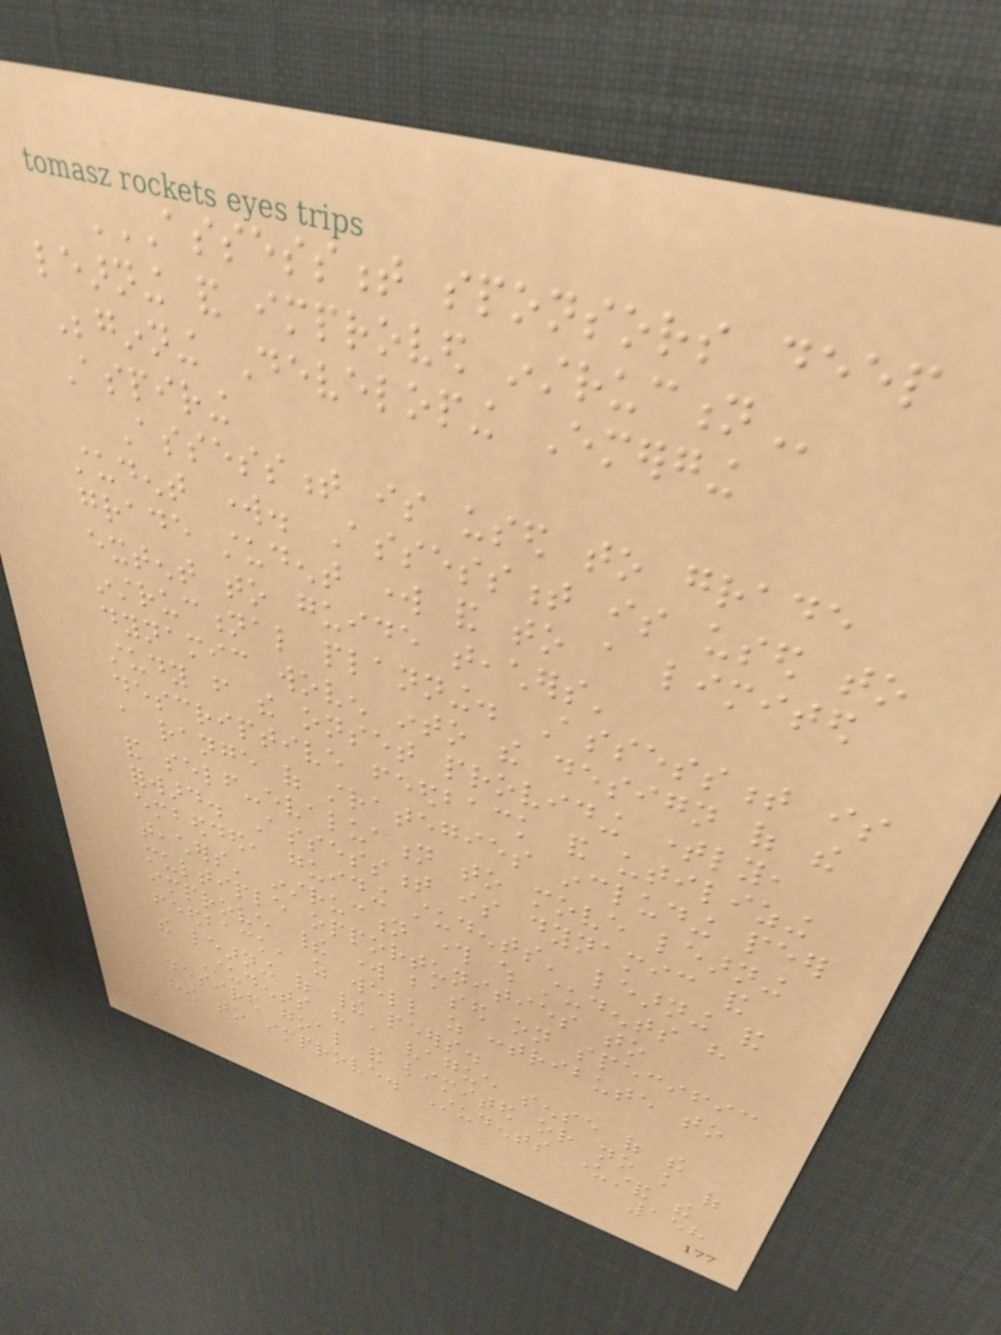ASSESSMENT SPONSORS DEEP
LEARNING AND IMPROVED INSTRUCTION
Beginning Developing Emerging
Aspiring
Assessment is used to grade
student work. Assessment is used to
grade student work and to a limited
extent to guide teachers'
instructional planning. Assessment is
dynamic woven into the design of the
study from the onset providing timely,
descriptive feedback and utilizing
a range of strategies including peer
and self-evaluation to move learning
forward. Assessment is dynamic and
embedded, guiding students' learning and
teachers' instruction through which students have
multiple opportunities to
improve their work based on specific
feedback, as well as contribute to
the learning of their peers.
Students have a vague sense of the
desired goal and limited or no knowledge of
how to improve. Students understand the
158
